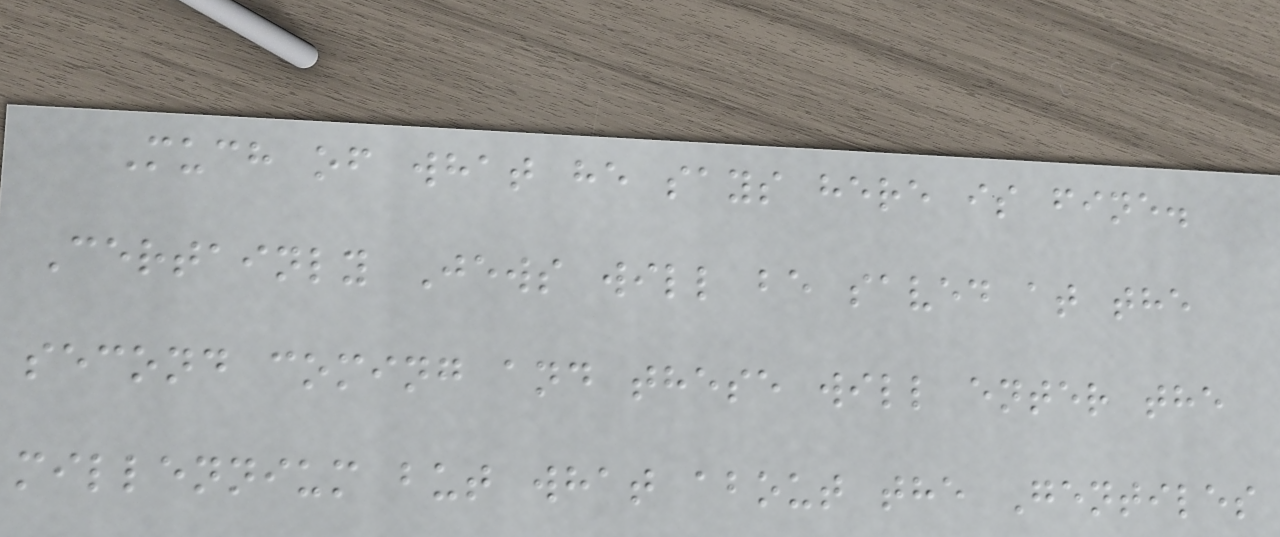Much of what he says here is fine.
Certainly Jews will be saved at the
second coming and these will enter the
millennium but what about the Gentiles
